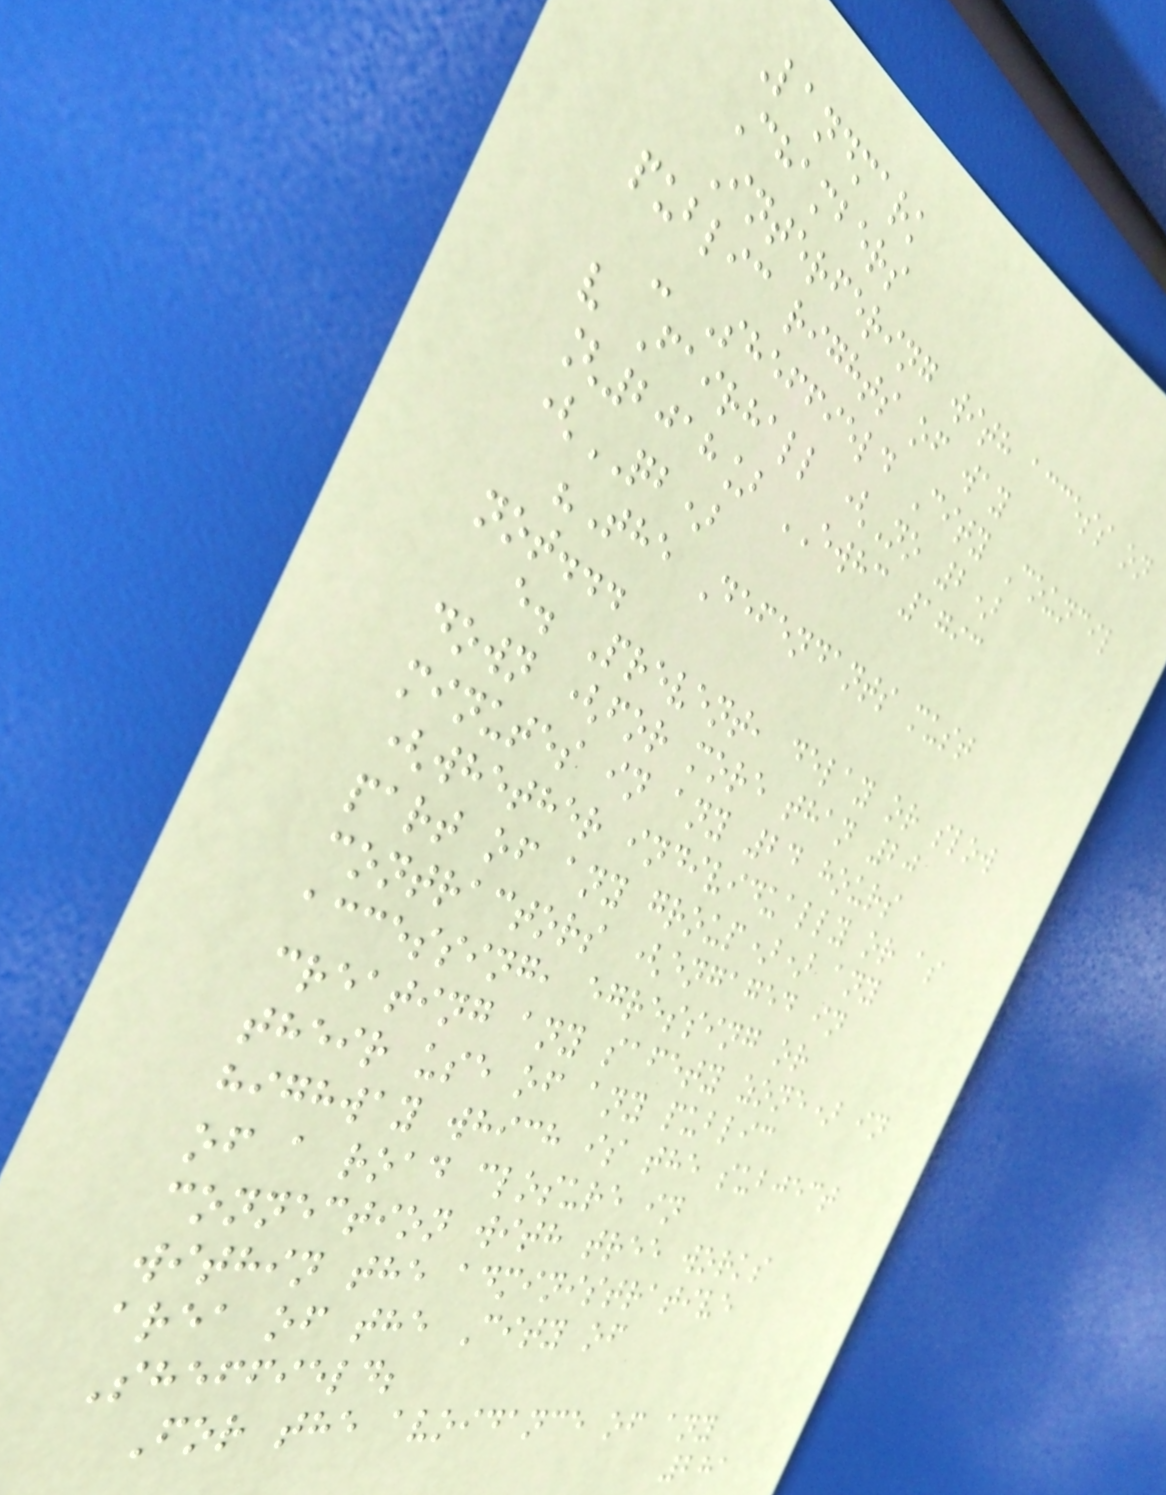Landmark
Chambers
Interfering with access on
public rights of way
- Sheffield City Council
v Fairhall (No 2)
[2018] EWHC 1793
(QB)
"The Defendants must
not...
e. Prevent, delay or slow
down (for more than 20
minutes in any 24 hours
(whether individually or as
part of any group)) any
contractors (engaged in
accessing, egressing or
creating any safety zone) in
their use of any public
highway which is the subject
of a road closure in
connection with tree works
within the administrative
area of the City of
Sheffield;
For the avoidance of any
281
